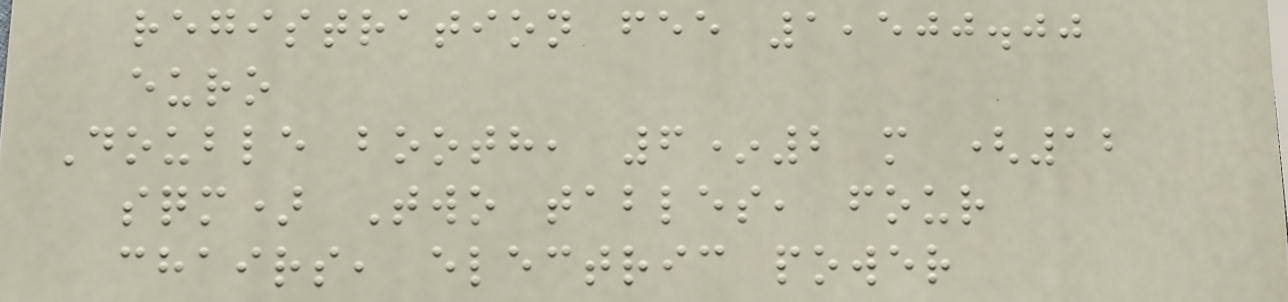registration fee 1,500.00
euro
Double booth, 6*2 m (12
sqm) Two tables, four
chairs, electric power
